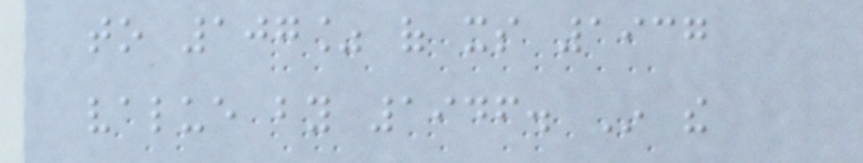to 107% of its 1937
value by 1946. In the
